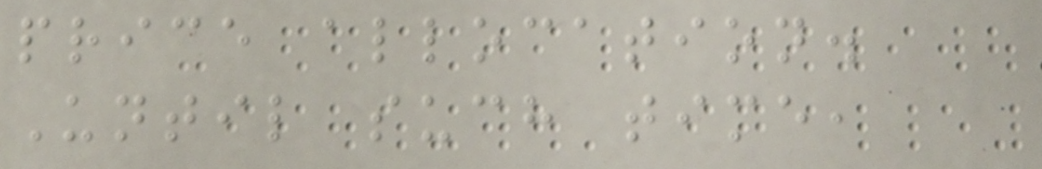price allocation.
Until such time,
